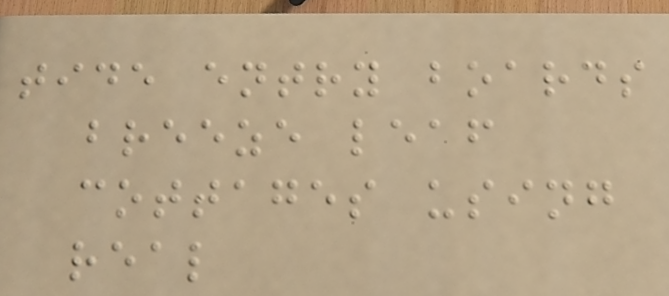tide entry boards
breeze leaf
cottages using
real
